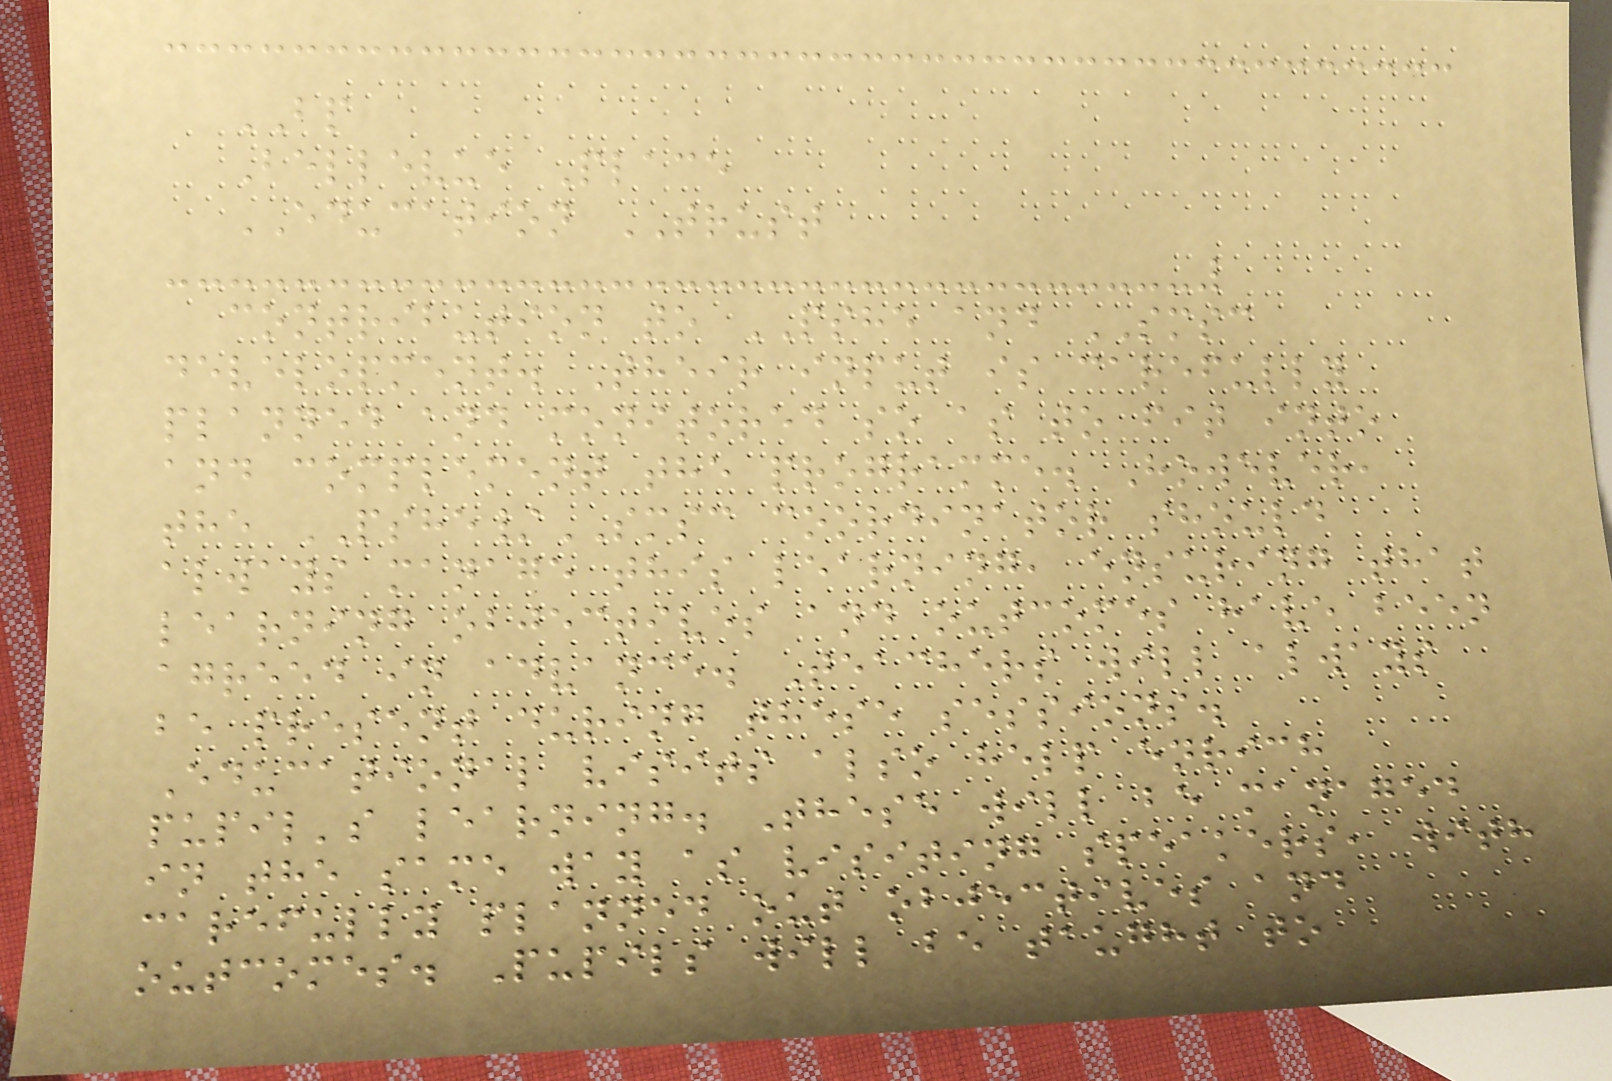BP
Bellevue Place
EDUCATION TRUST
contribution to PSHE and SMSC
development. Their input is carefully
planned and monitored so as to fit into
and complement the programme. However,
the PSHE/SMSC coordinator should
always manage this learning, ensuring that
learning objectives and outcomes have been
agreed in advance. Teachers will always
be present during these sessions.
Educational visits also help enrich
pupil's learning. These will be managed
in the same way as visiting speakers, with
carefully planned out objectives and
outcomes. Pupils will be taught to
